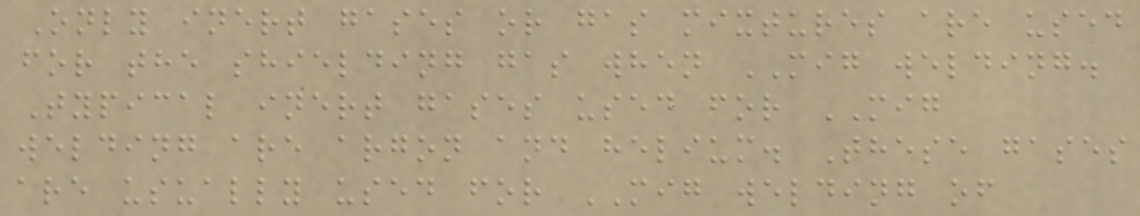Only inert gases or gas mixtures are used
for the shielding gas when MIG welding.
Typical inert gases used for MIG
welding are argon and helium. These gases
are usually used for MIG welding of
